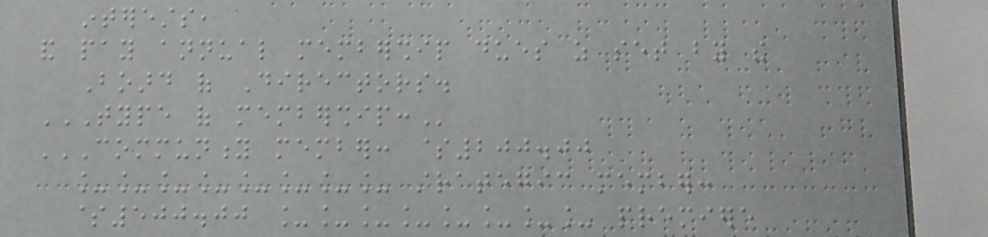interests,
and pay annual membership dues as set by the
Board of Directors.
TYPE OF MEMBERSHIP:
COMMUNITY MEMBER: $200.00
________ STRATEGIC MEMBER:
$500.00 ________ PREMIERE
